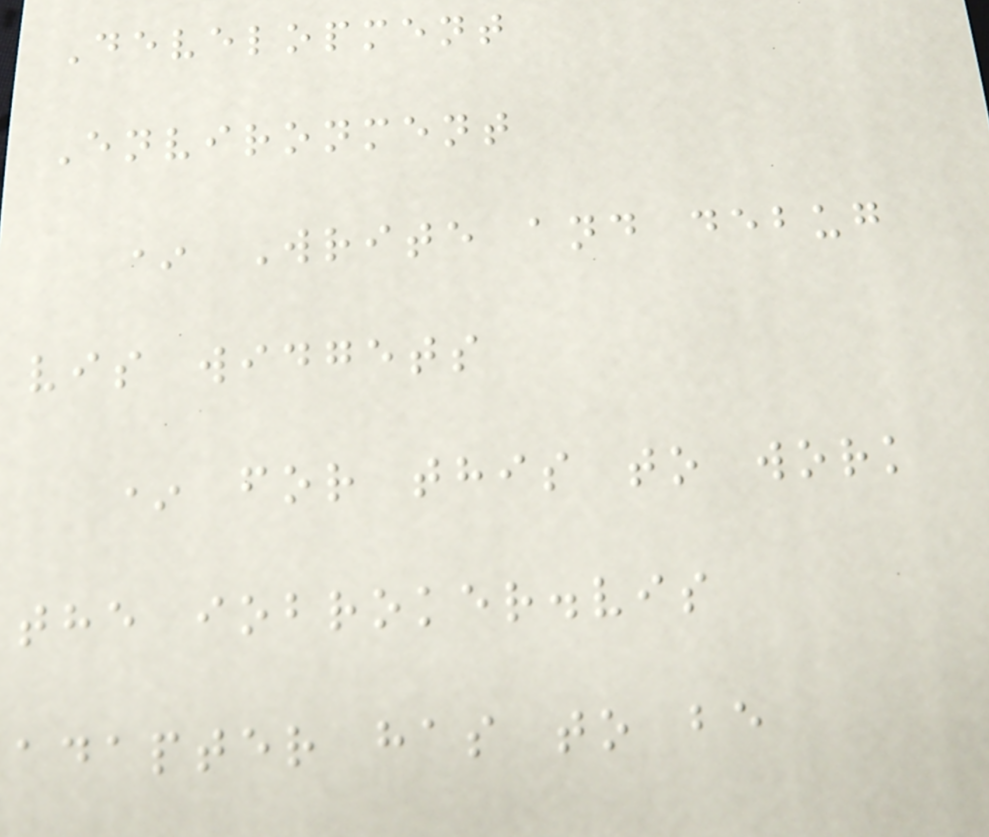Development
Environment
* Write and debug
vis widgets
* for this to work
the iobroker.vis
adapter has to be
